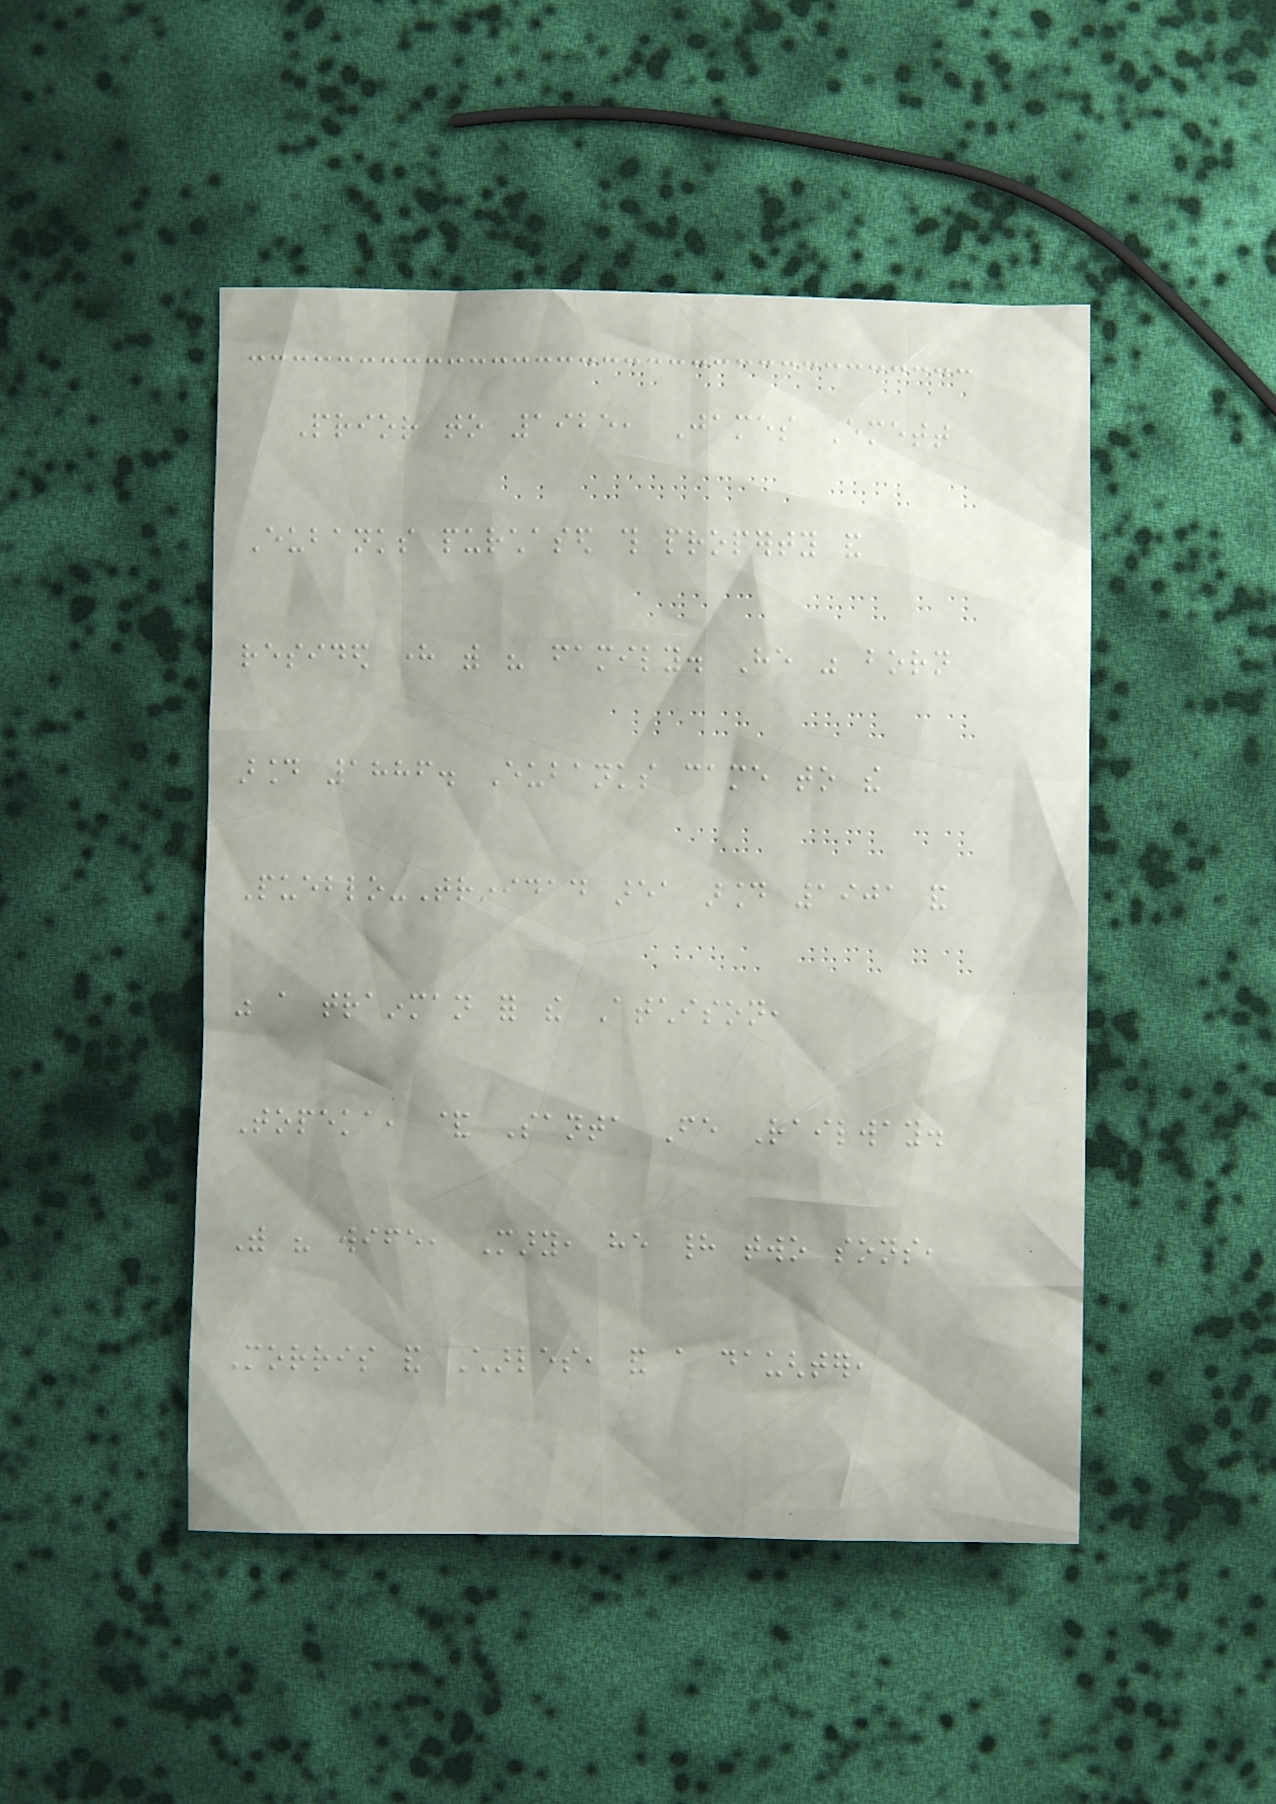Prior to 1925, James Emett
Eubanks purchased this property and
resided here with his family. He was born
around 1886. Eubanks came to the
Pueblo-Trinidad area around 1901 and
was a trainman for the Atchison,
Topeka, & Santa Fe Railway.
With his wife, Mary, he had two sons,
Morris and Charles, and a daughter,
